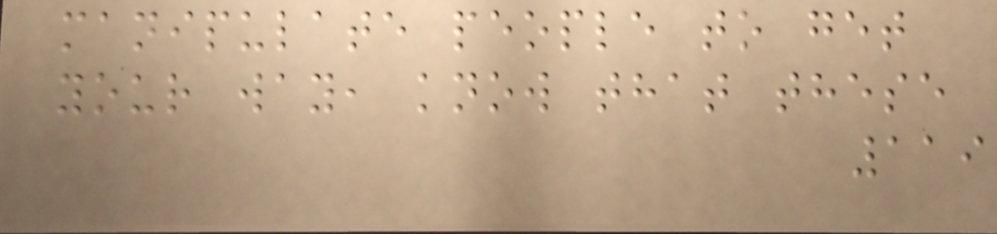manipulate people to get
your way, know that these
119
